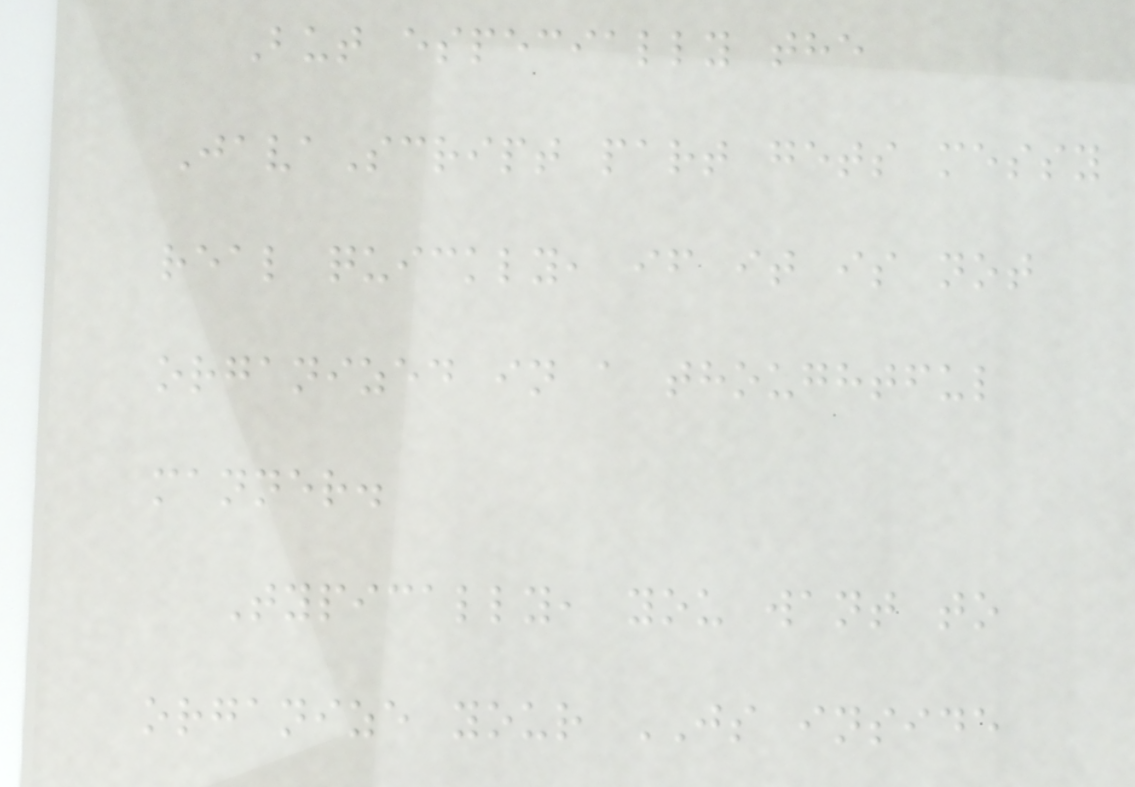But especially the
JavaScript part gets messy
real quickly, if it is not
organized in a thoughtful
manner.
Typically, you want to
organize your JS inside
